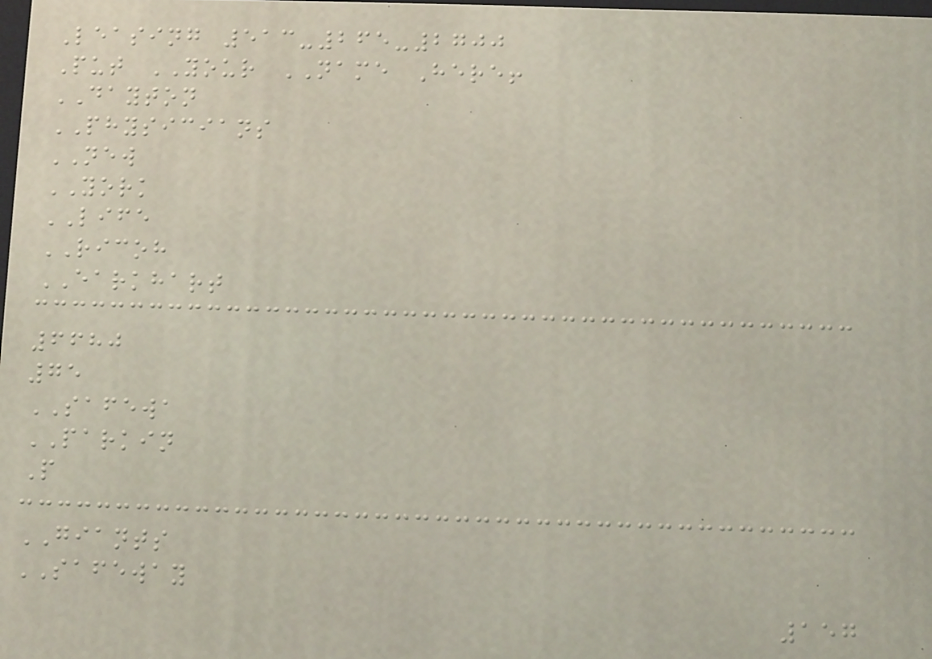Leasing 513-265-2700
Put YOUR NAME Here!
DAYTON
PHYSICIANS
NEW
YORK
LIFE
RICOH
EARKHART
6680
75
SAFEWA
PARKIN
P
GIANTS
SAFEWAY
157
